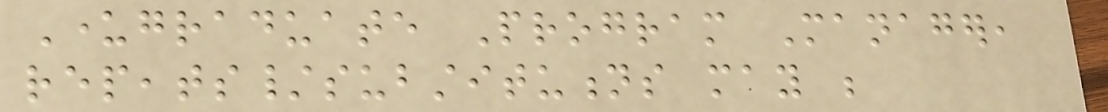Undergraduate Program Manager,
repeats/substitutions may be
